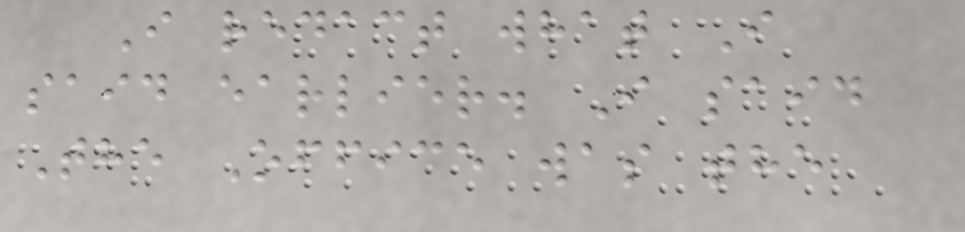I redact what I
said earlier. I said
The Office was the
